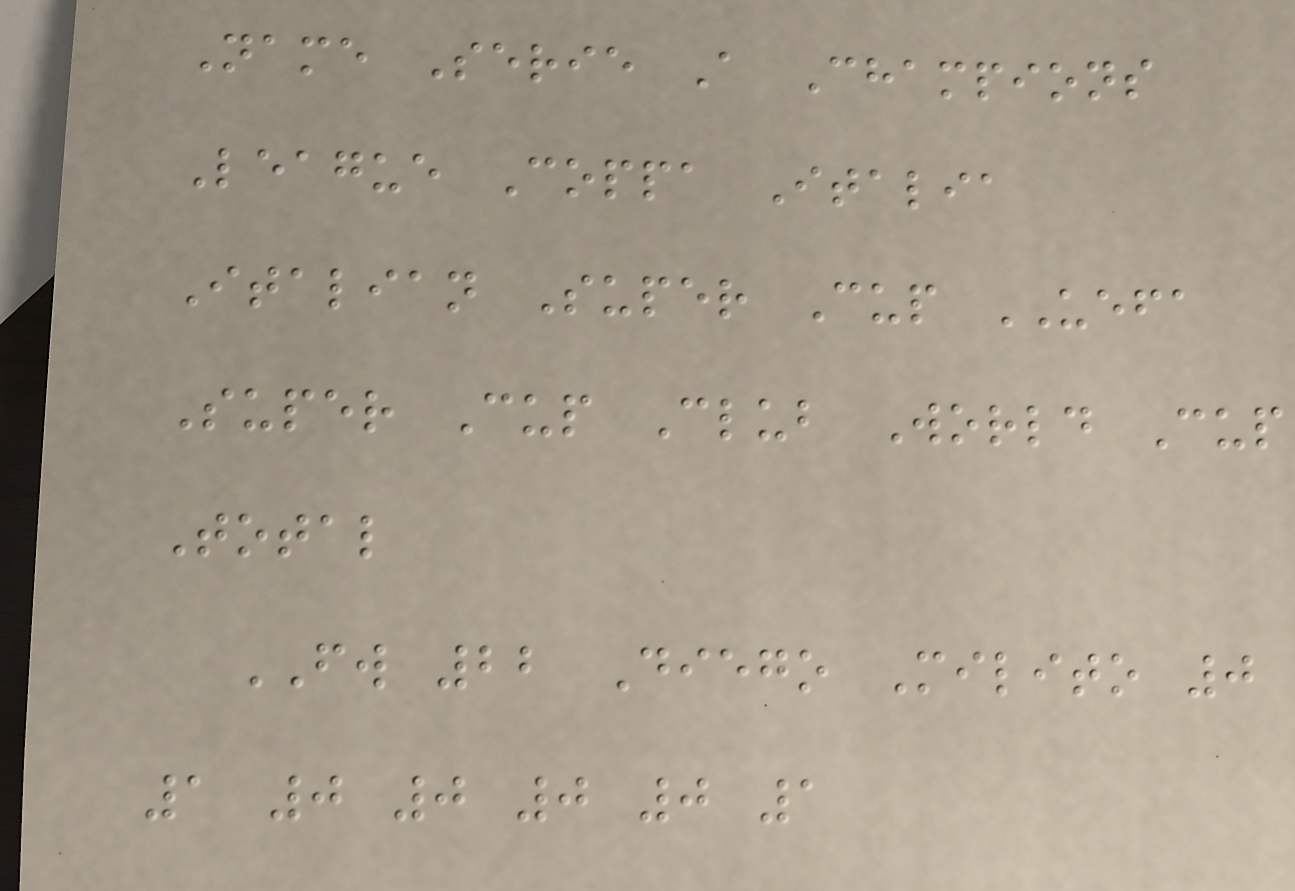Name Serie A Champions
League Coppa Italia
Italian Super Cup UEFA
Super Cup Club World Cup
Total
FW 22 Diego Milito 0
1 0 0 0 0 1
